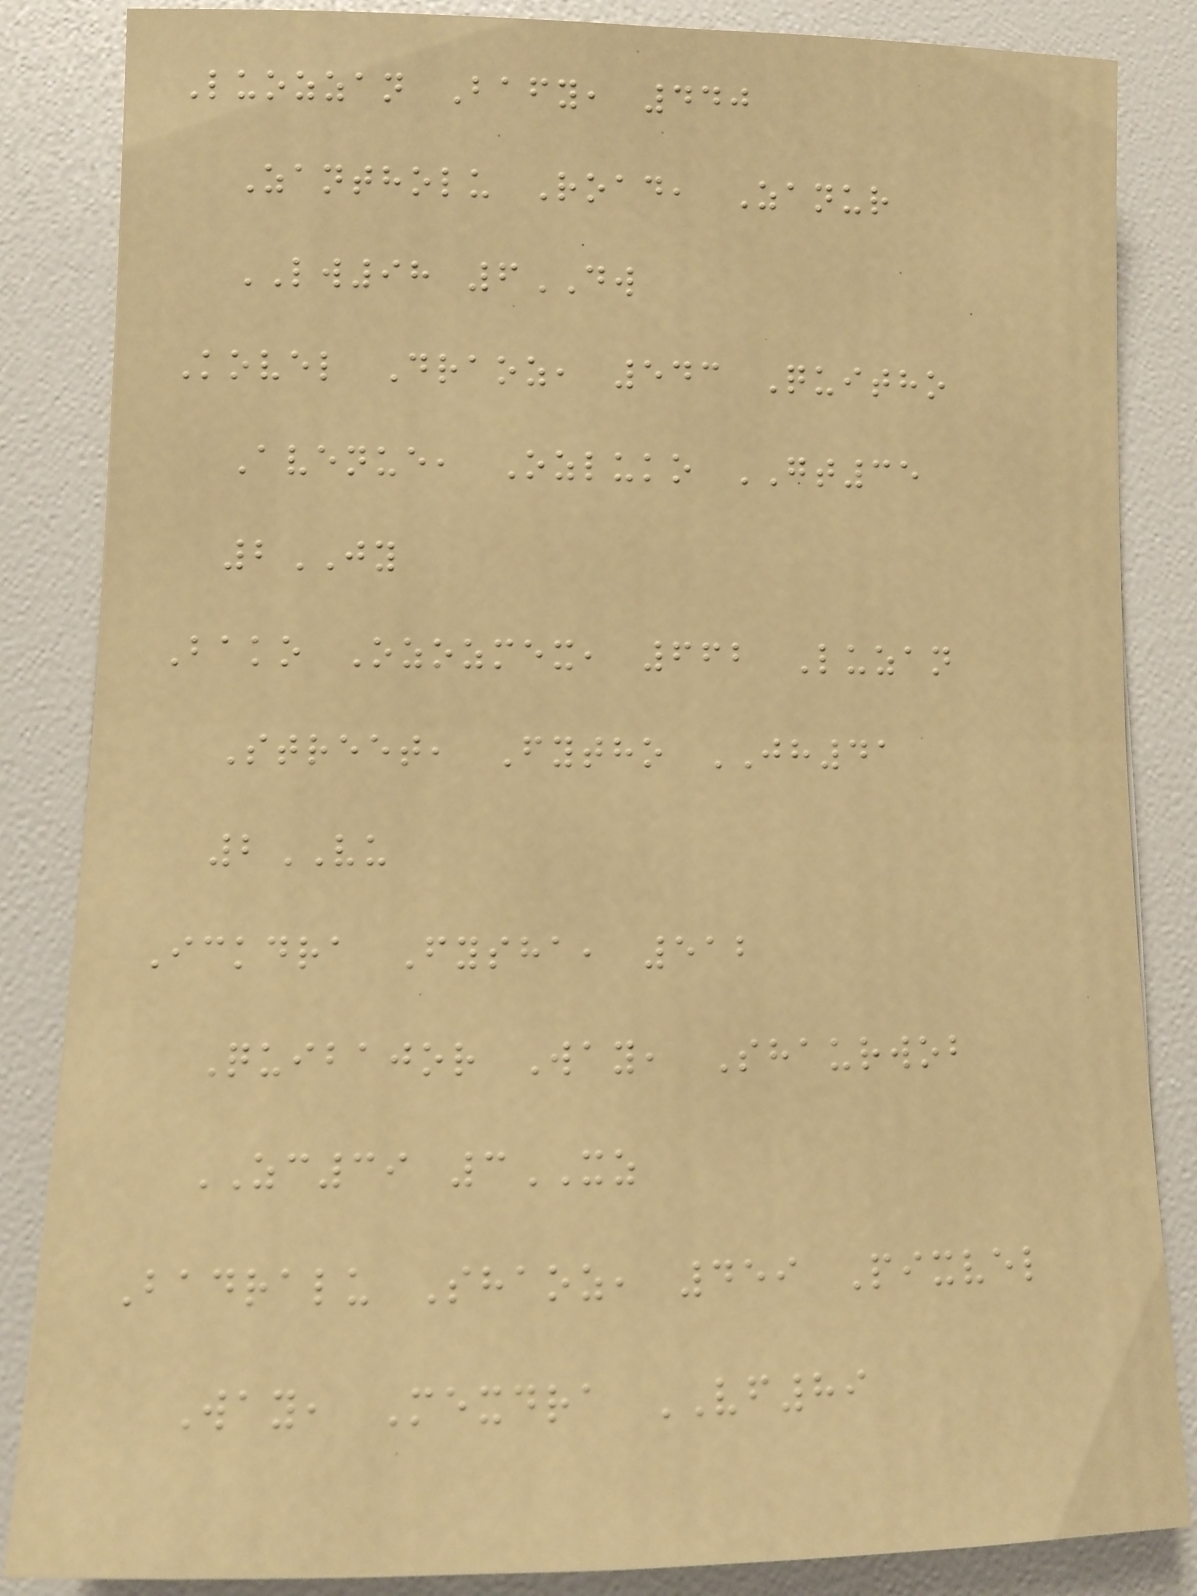Luozzan Bafy, 440
Zantholu Road, Zanur
LW98 6DW
Kovel Draoz, 543 Quitho
Avenue, Ozluko GT35
2JY
Bako Ozozmex, 662 Luzan
Street, Fytho JH41
2VU
Ickdra Fysha, 512
Quibajor Way, Shaurwob
ZC39 3XZ
Badralu Shaoz, 459 Pixvel
Way, Mexdra VF89
